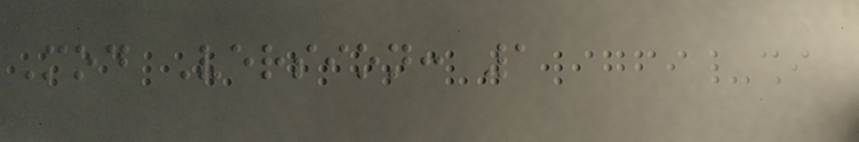Mod Version: 1
